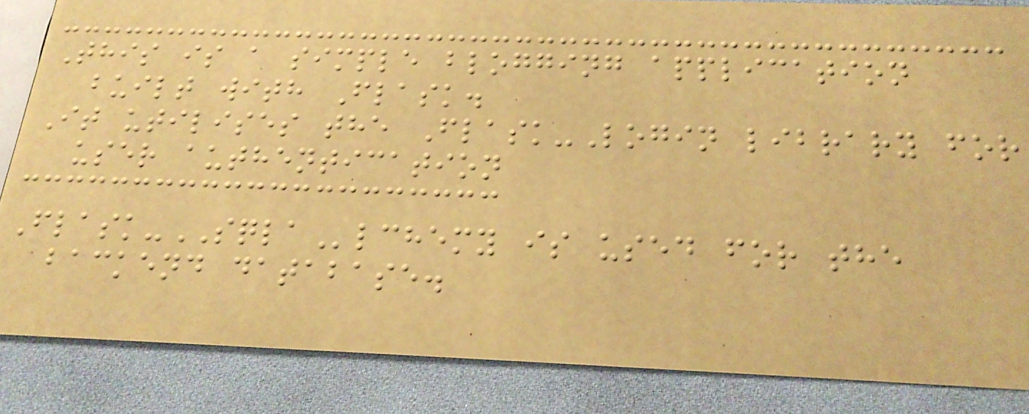This is a simple blogging application
built with Flask.
It utilises the Flask-Login library for
user authentication
Flask-SQLAlchemy is used for the
backend database.
